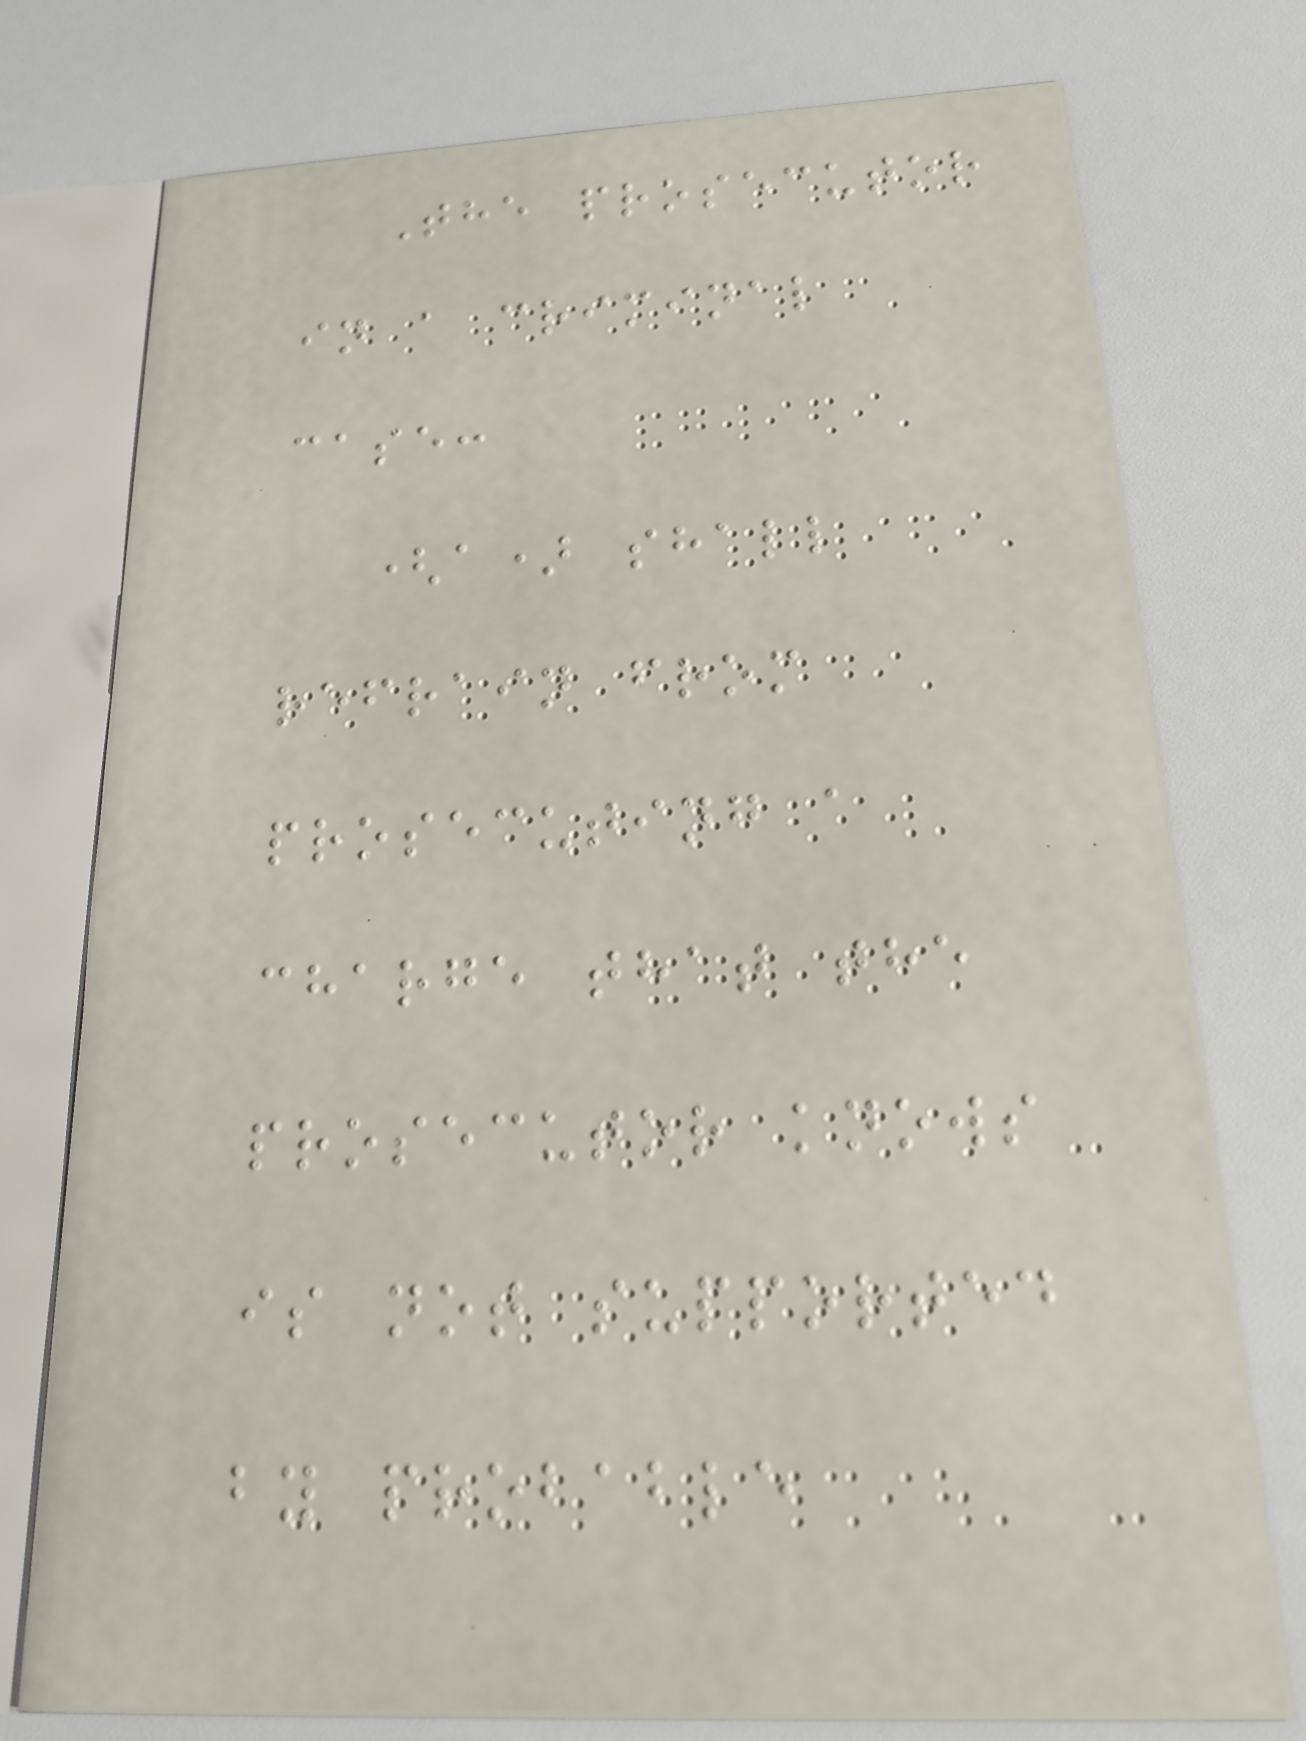The prosecutor
in a criminal
case:
(a) shall
refrain from
prosecuting a
charge that the
prosecutor knows
is not supported
by probable
